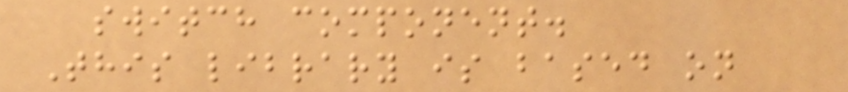switch component.
This library is based on
